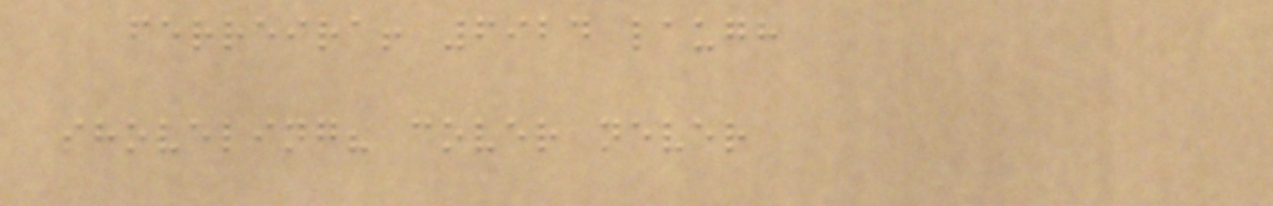ferreira! 6924 laugh
shoveling? cover never
